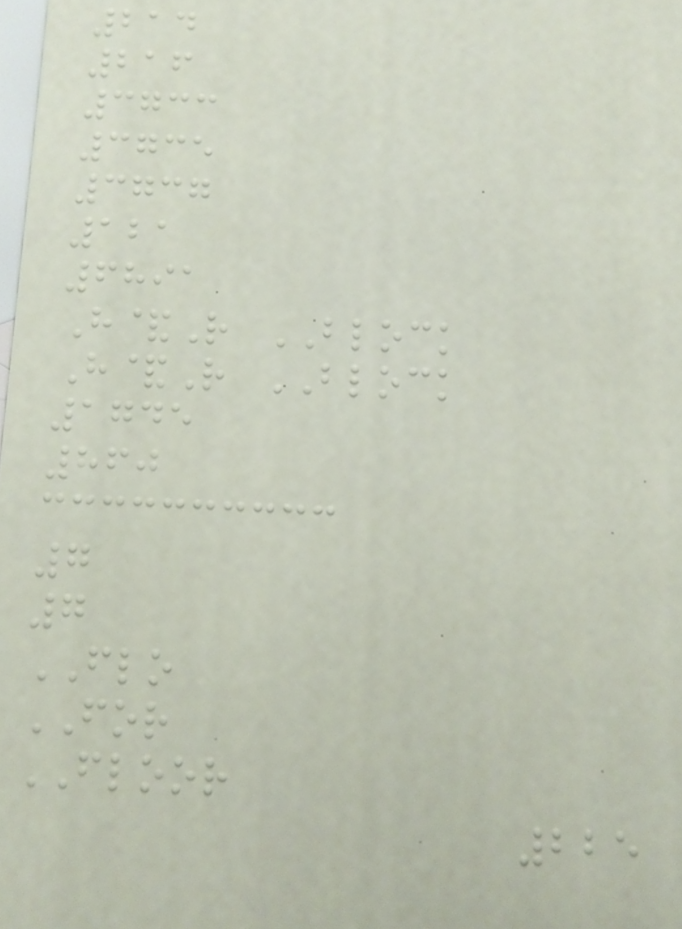214
216
3733
3735
3737
121
6891
H&R BLOCK
H&R BLOCK
1745
860
7
7
FLO
FOR
FLOOR
225
